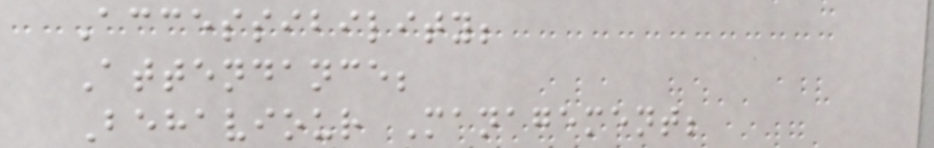Accessibility;
Attendance;
Behaviour Management;
